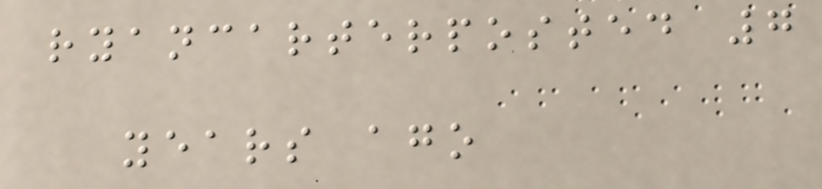ryancarterposted 7
years ago
